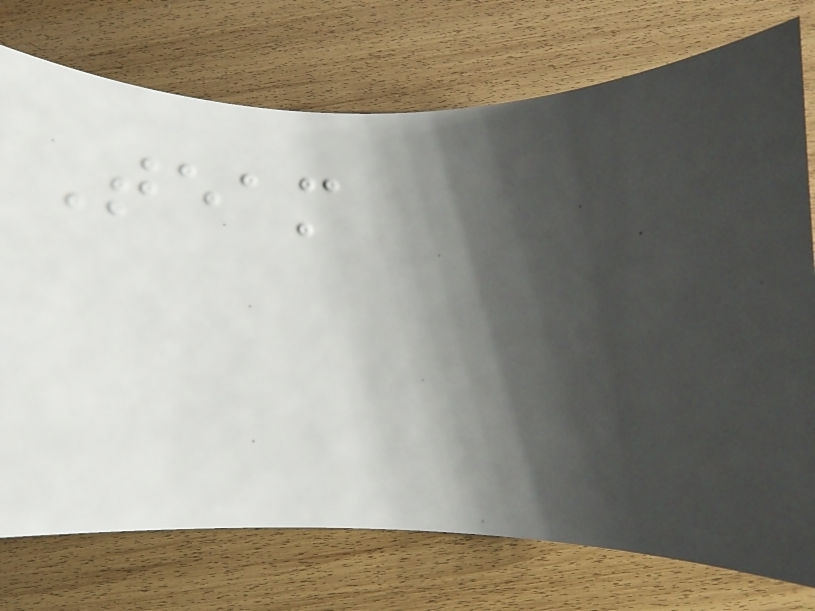Team
